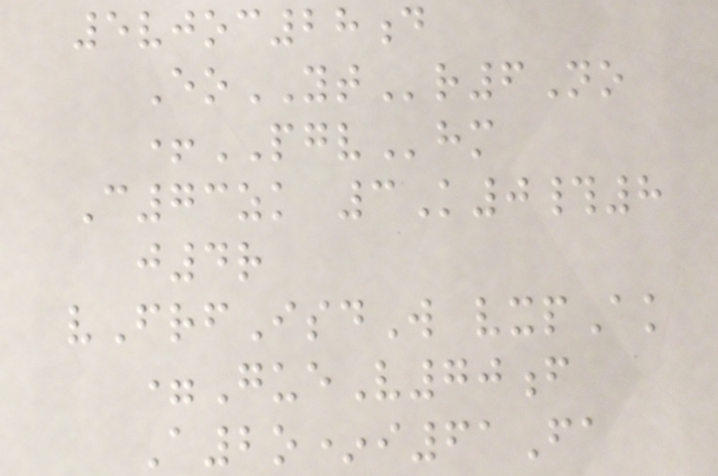5vjoc28d
EoYTr6No
+PGVhm
C73zk 3K0#8
j4r
vFrfIsdW vxpAk
=GueV70f
A2o*i61Fa
